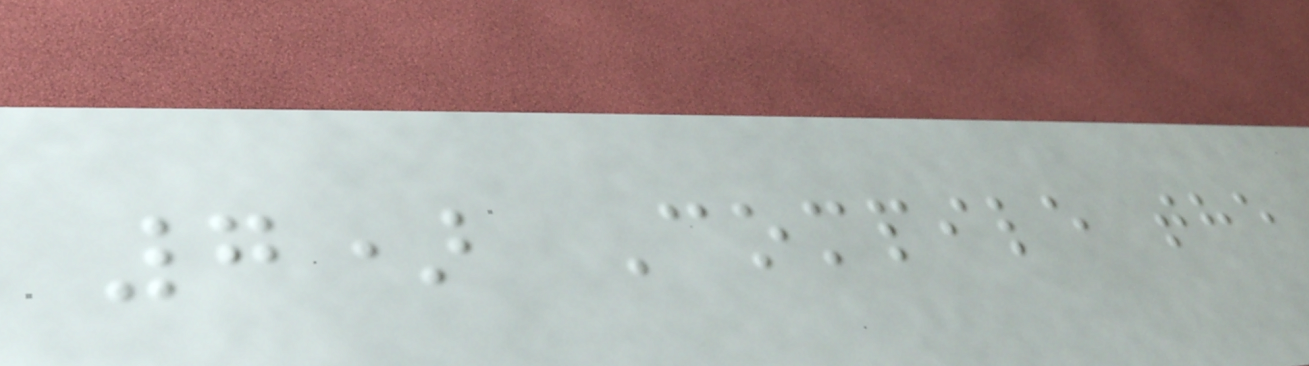7) Compile the
